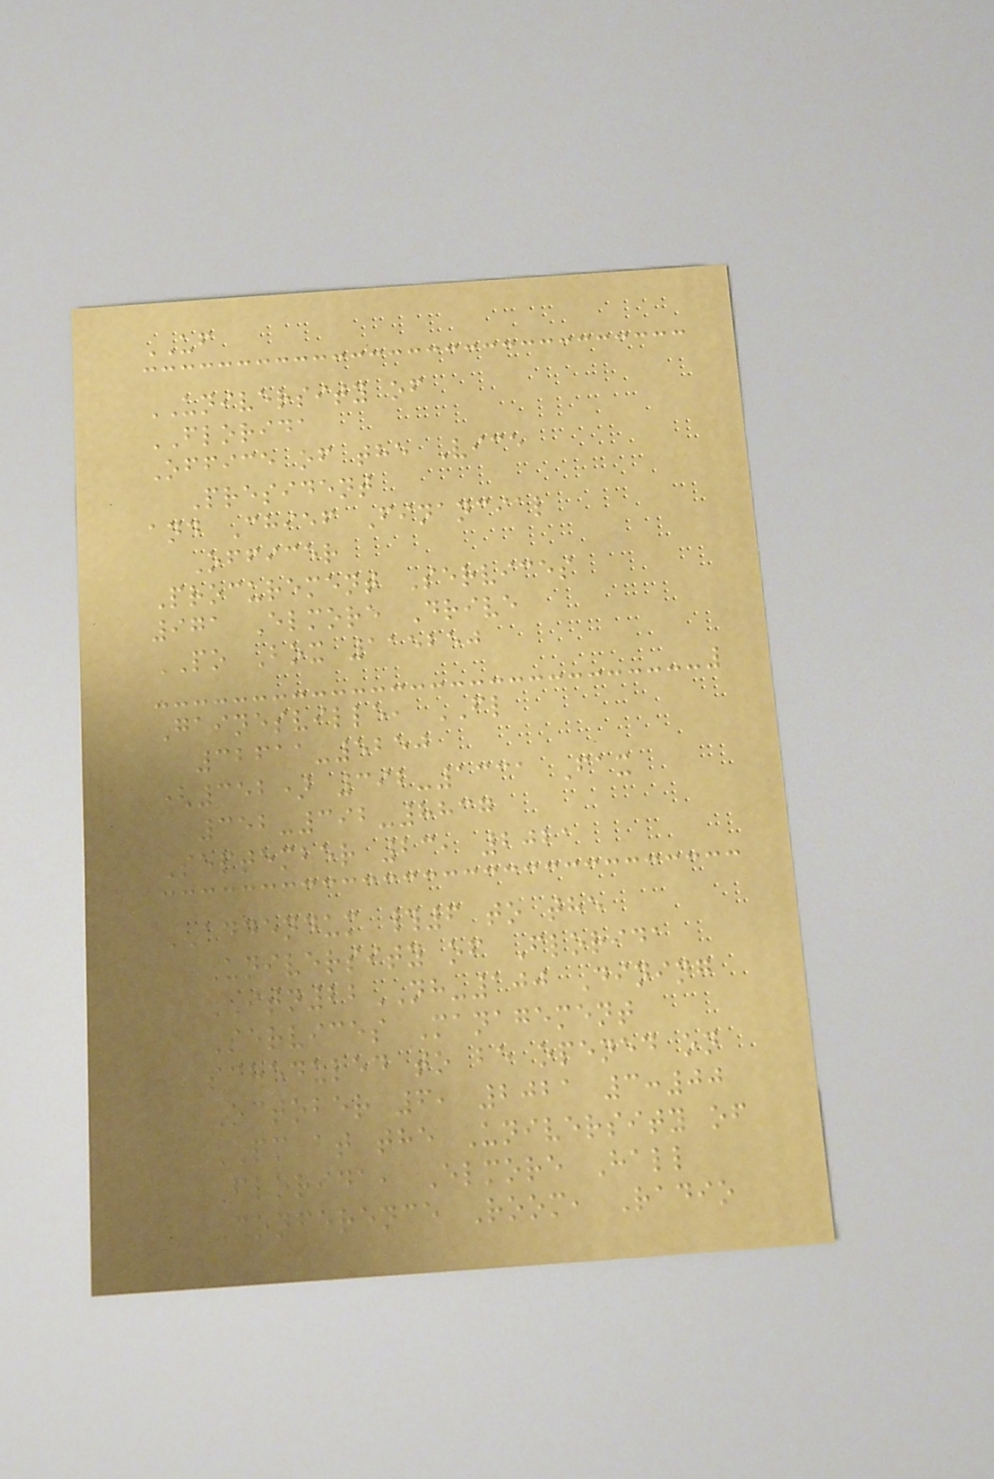UF
UNIVERSITY of
FLORIDA
Office of the Vice
President
and Chief Financial
Officer
Procurement Services
971 Elmore Drive
PO Box 115250
Gainesville, FL
32611-5250
(352) 392-1331 Fax
352-392-8837
September 23, 2021
ADDENDUM #6 to the
University of Florida
ITN22NH-100 Dining
Services Management
scheduled to be opened on
October 6, 2021 3:00
PM at the University of
Florida, Elmore Hall
Conference Room, Radio
